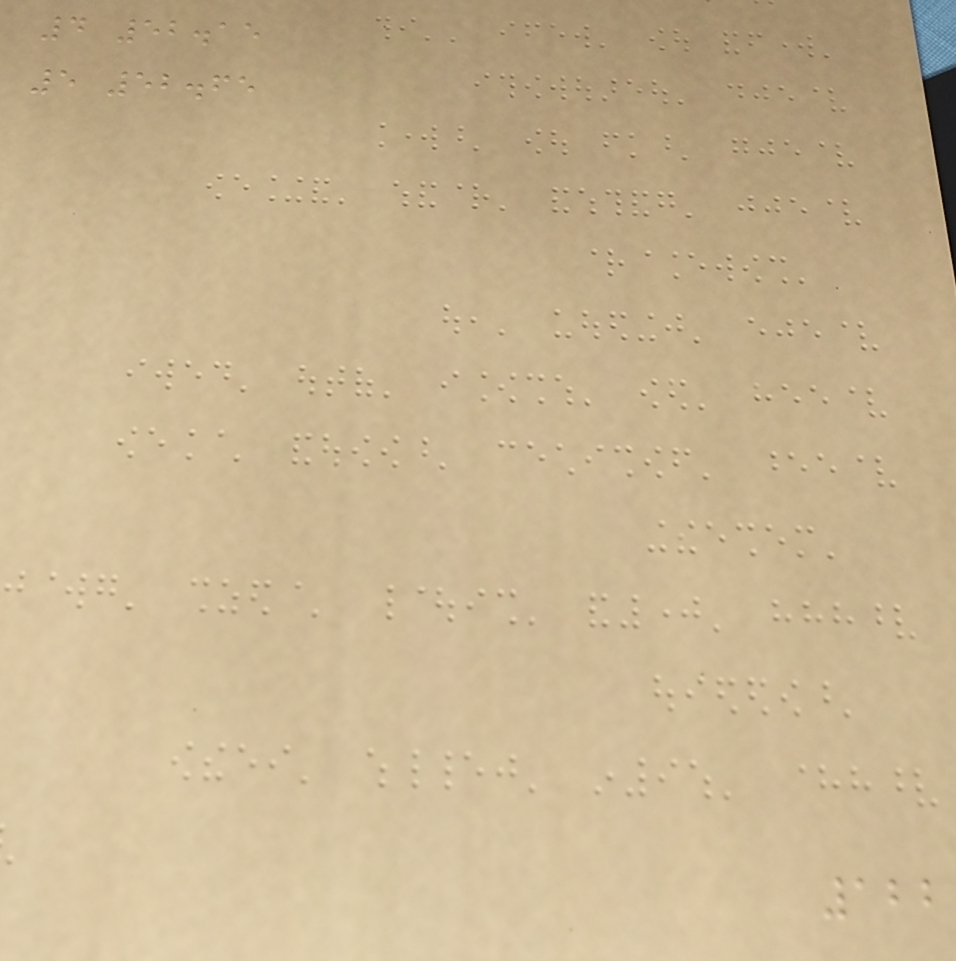4 52.15
5 52.65
122
